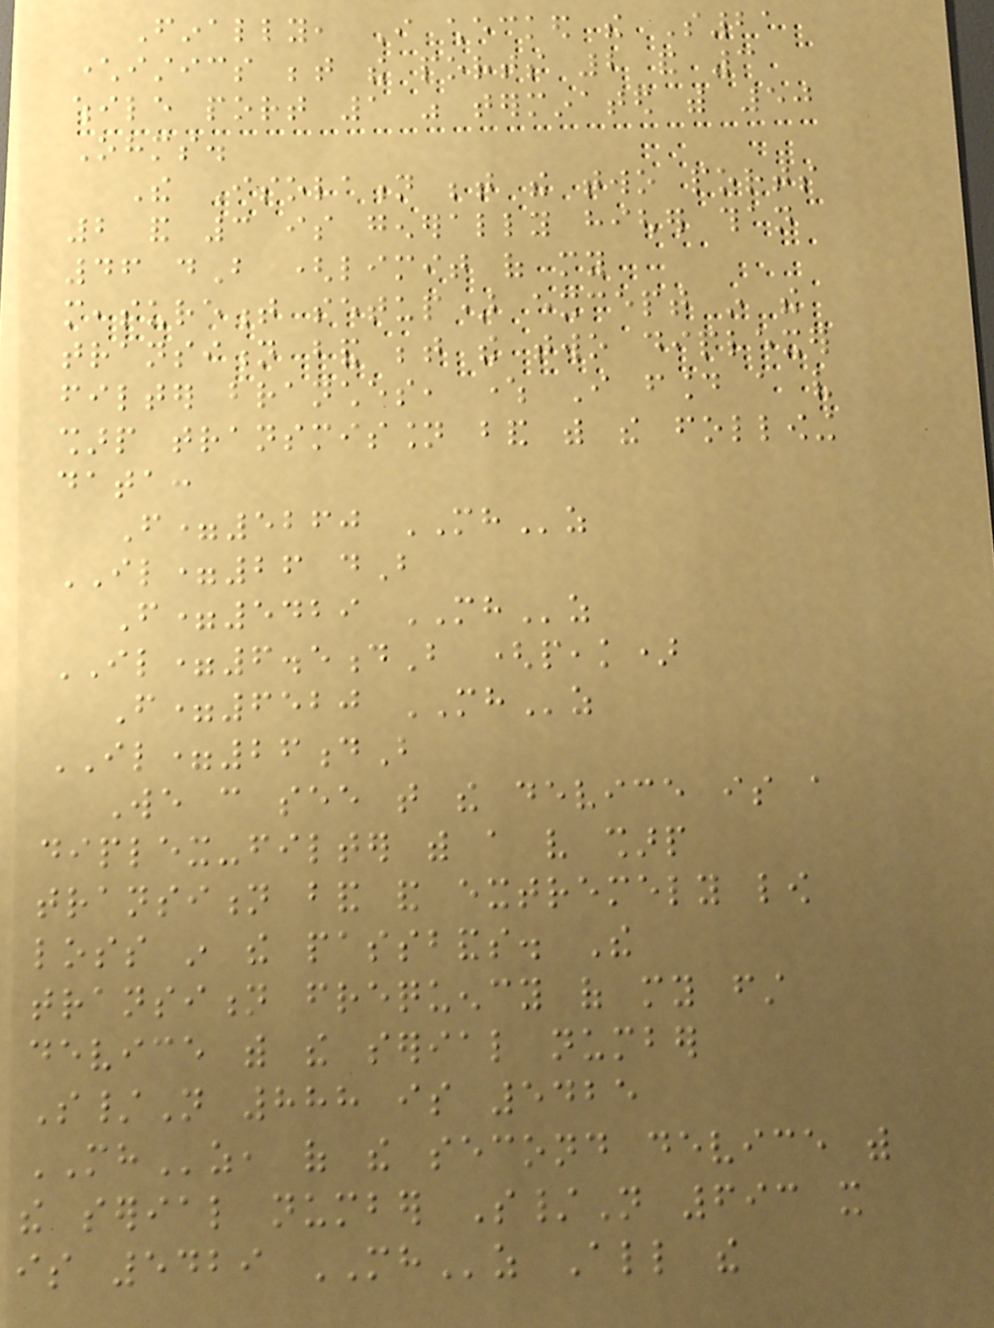Finally, I checked the S21
characteristics between the ports 2 and 3
while port 1 was terminated with 50
Ohms.
The Isolation between the two ports
2 and 3 is generally higher than
46 dB (limit of my
measurement setup) except in the
transition band between the two diplexer
filter branches, where I found a very
sharp transmission band with the following
data:
F=5260 MHz
IL=26 dB
F=5429 MHz
IL=6.5dB (peak)
F=6520 MHz
IL=26dB
We can see that the device is a
diplex-filter with a very sharp
transition band and extremely low
loss in the passbands. The
transition frequency of my first
device with the serial number
S/N 888 is 5425
MHz, of the second device with
the serial number S/N 693 it
is 5429 MHz All the
